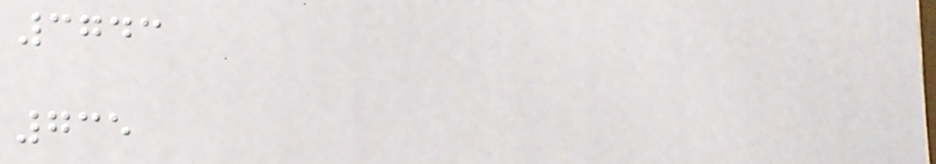3743
735
